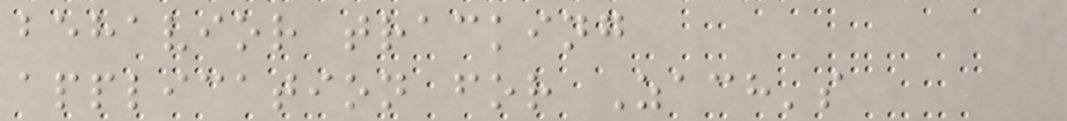behavior tracking
application for Zach's
